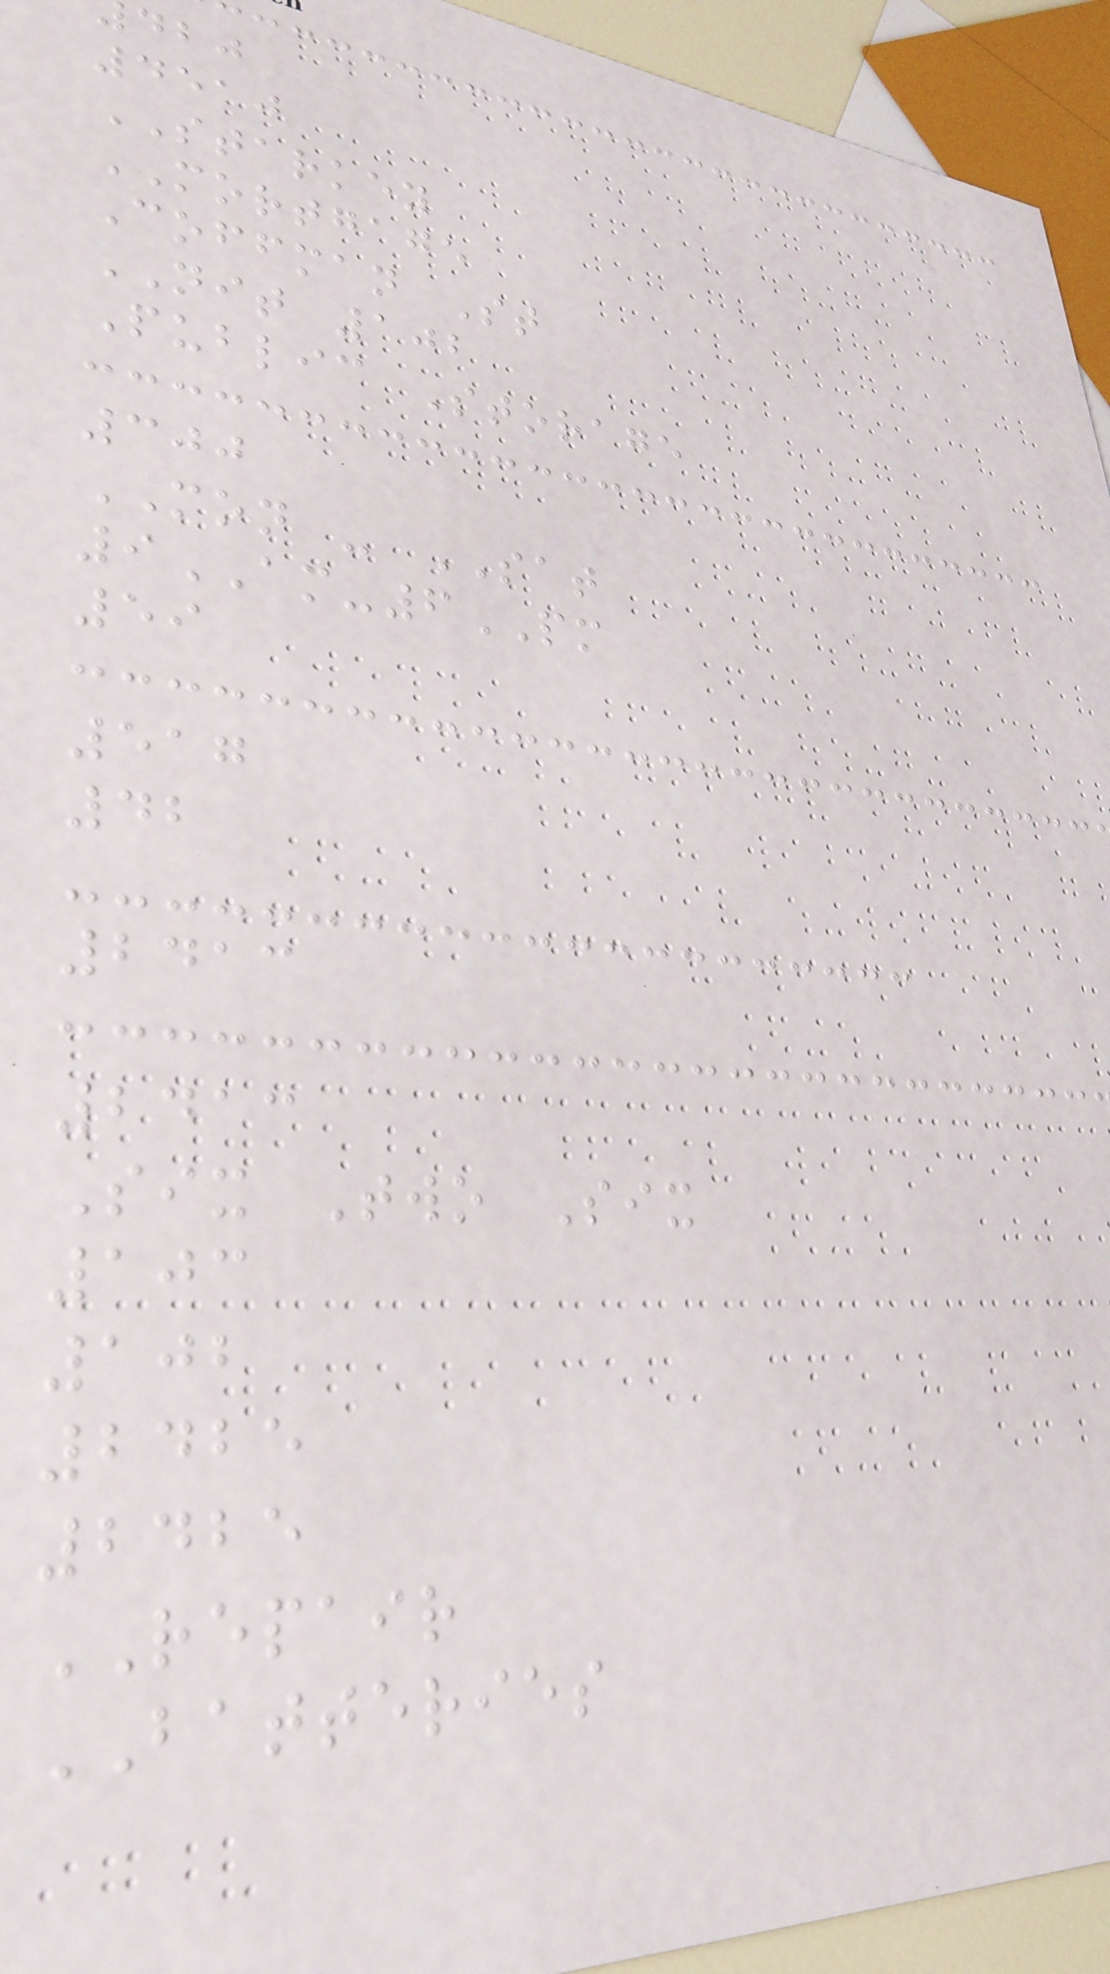4510
STARKEY
MORTGAGE
Coffman St
NIT 102
Public Storage
300
MON - SAT
9AM-6PM
59
517
42
2413
2413
Six Two Six
103
102
2425
2425
REPAIR
BATTERIES
